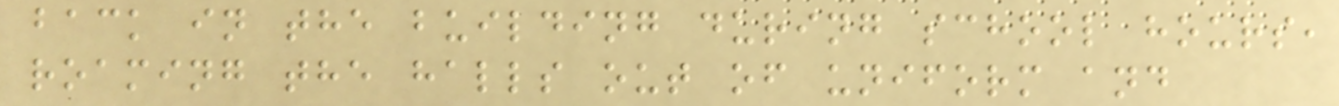back in the building during school hours,
roaming the halls out of uniform and
